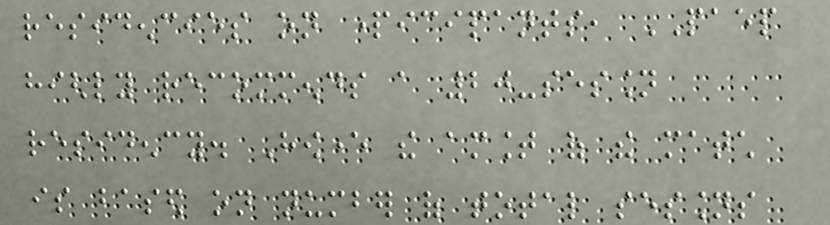residencies on participants, PAEP
highly recommends a 20-session
residency. However the amount of the match
is based on number of total sessions
